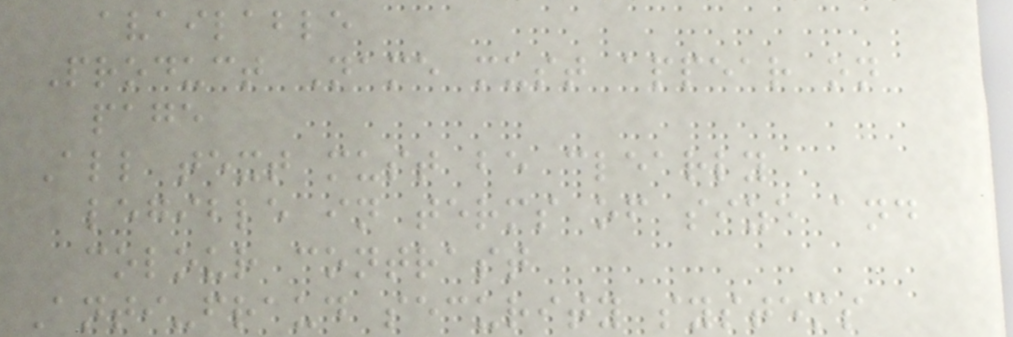available
Product Name must appear on
page
All text must be clearly
legible in terms of size and
colour contrast
Anti-fraud security systems
